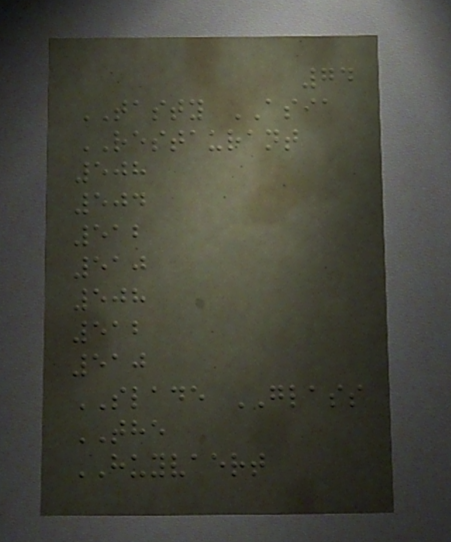74
TASTY ASIA
RESTAURANT
508
504
512
510
508
512
510
SLADE GLASS
THE
HUYVAERT
